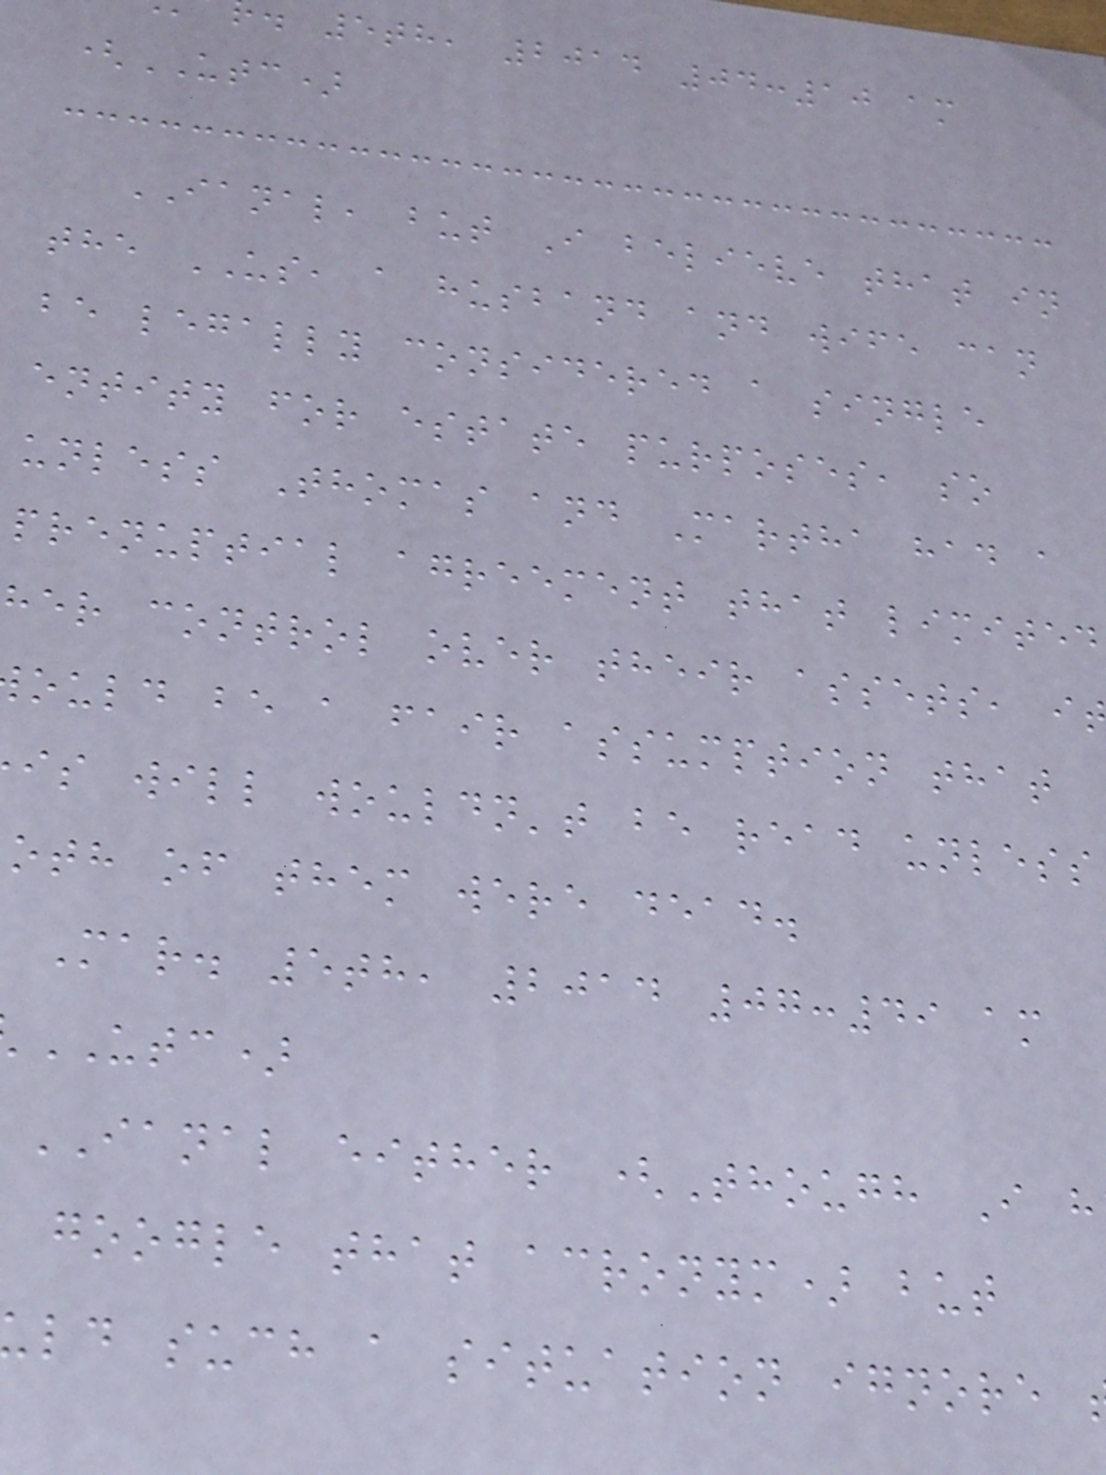. 5th, 2014 04:10 am
(UTC)
IANAL, but I believe that in
the US, a husband and wife can
be legally considered a single
entity for estate purposes, so
unless Thomas and Martha had a
prenuptial agreement that limited
her control over their assets, i
ould be a fair assumption that
is will wouldn't be read unless
oth of them were dead.
Mar. 5th, 2014 07:49 am
UTC)
IANAL either (Though I h
google that acronym) but
ld such a situation ignore
